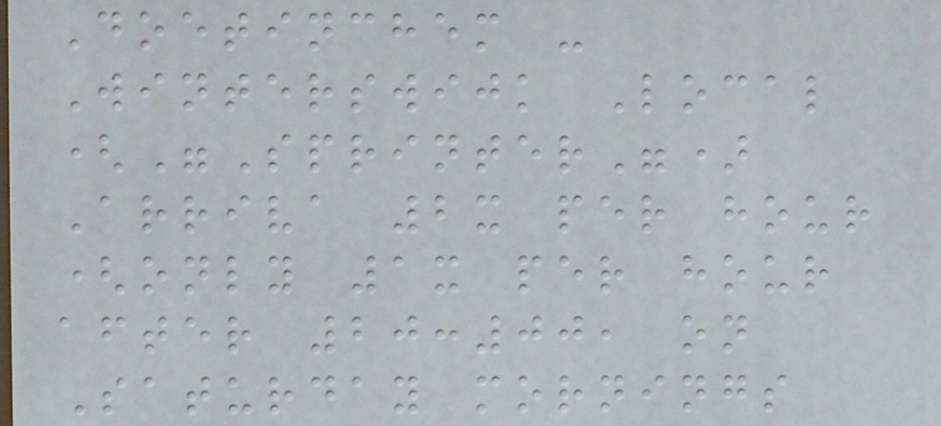Doetinchem -
Winterswijk Local
("Sprinter")
Arriva 2x per hour
(only 1x per hour
after 20:00, on
Saturday mornings
